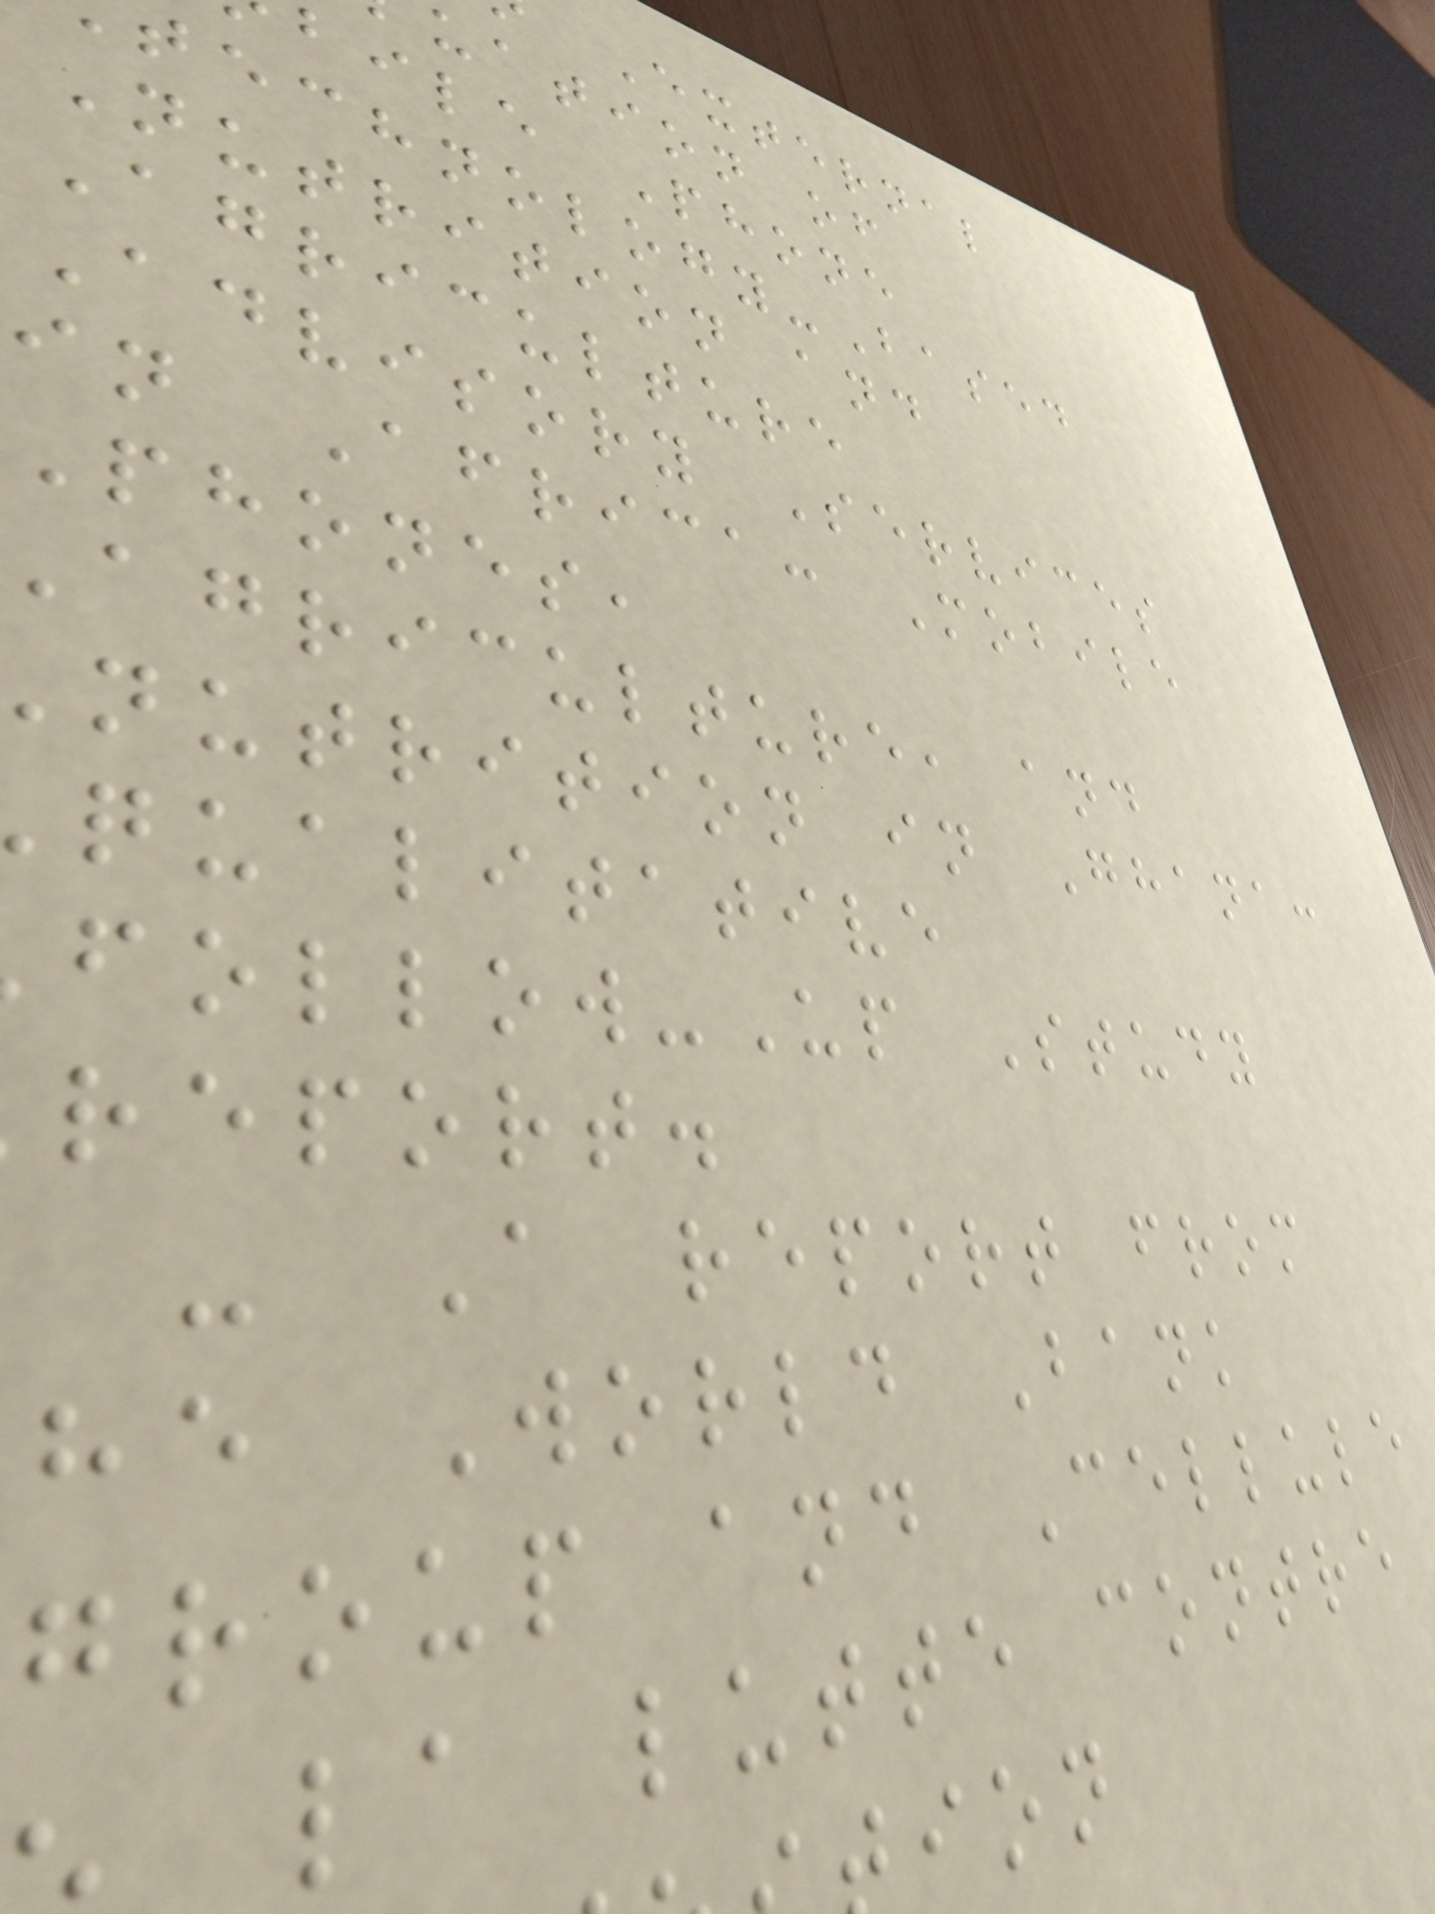External
uation of
bile Phone
echnology-Based
Nutrition and
Agriculture
Advisory Services
in Africa: Mobile
Phones,
agriculture, and
nutrition in Ghana:
qualitative
ollow-Up Study
report.
- A report from
he World Bank
group and Cellule
la lutte contre
